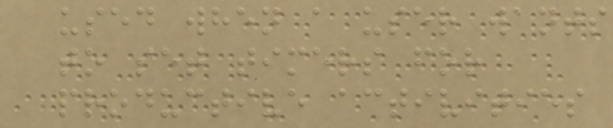used when a user wants
to set timers for
productive activities
